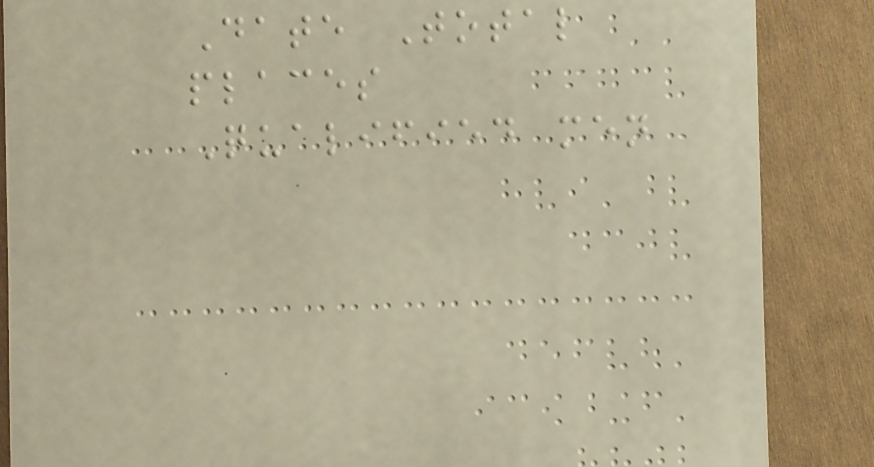Date Total
places
Qualified men
